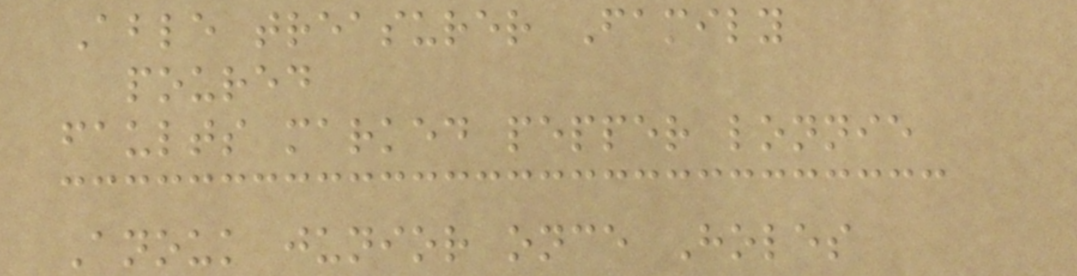Able treasurer Family
poured
faults marked pepper lonnie
Anouk junior once Holes
